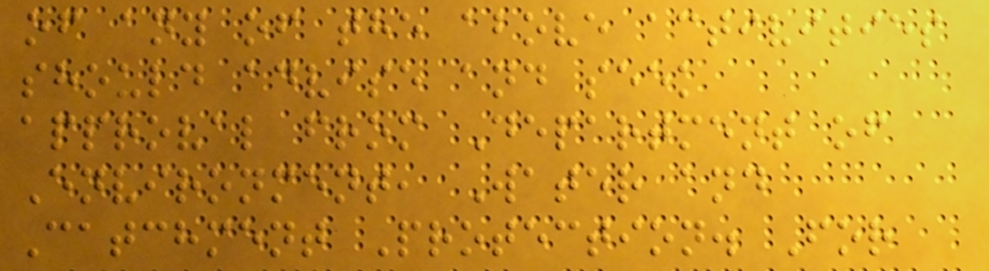of any of the above activities
should advise and seek
approval from Department of
Environment, Water and
Catchment Protection. For
